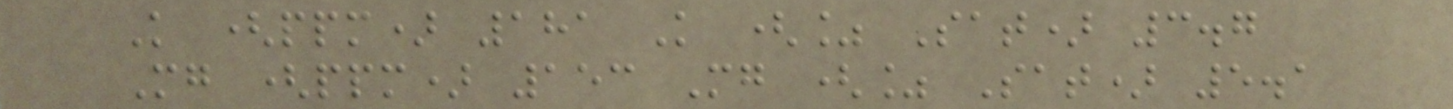K (ppm) 181 K (% Sat) 3.7
Mg (ppm) 153 Mg (% Sat) 5.1
